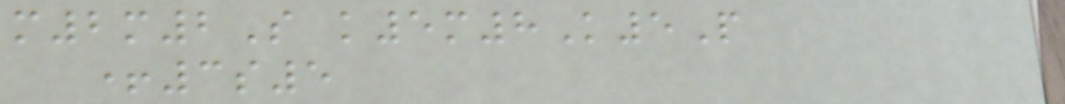m2m2S k5m8K5P
+3s5
